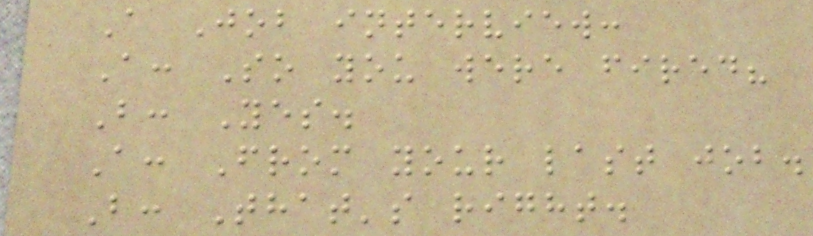A Job interview:
A: So you were fired?
B: Yes.
A: From your last job.
B: That's right.
